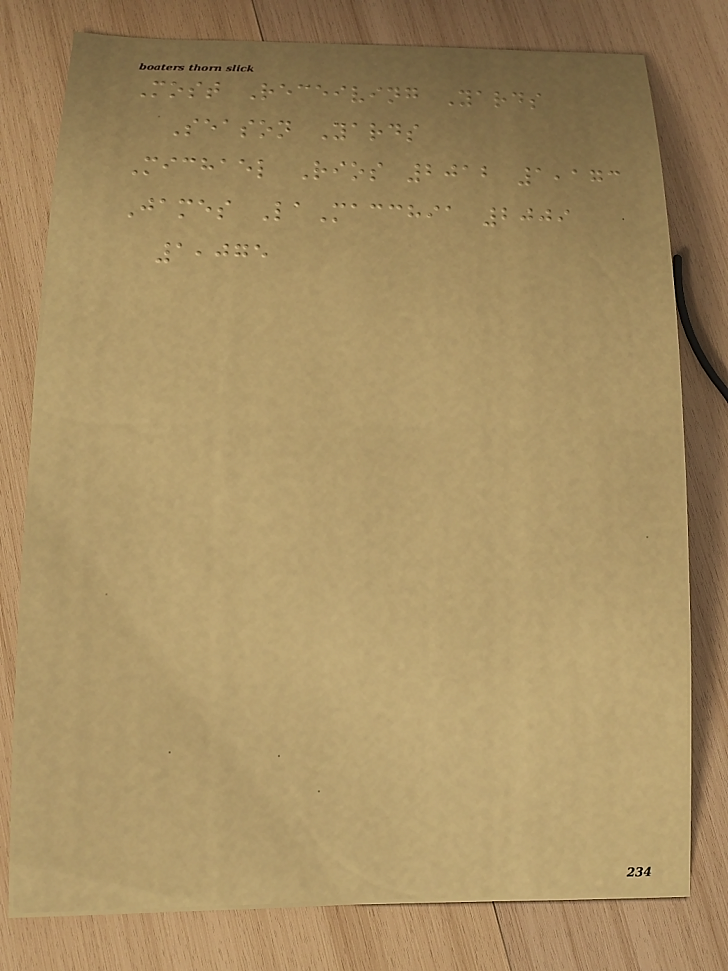Most Receiving Yards
Season Yards
Michael Rios 2012 1,173
James LaMacchia 2009
1,075
